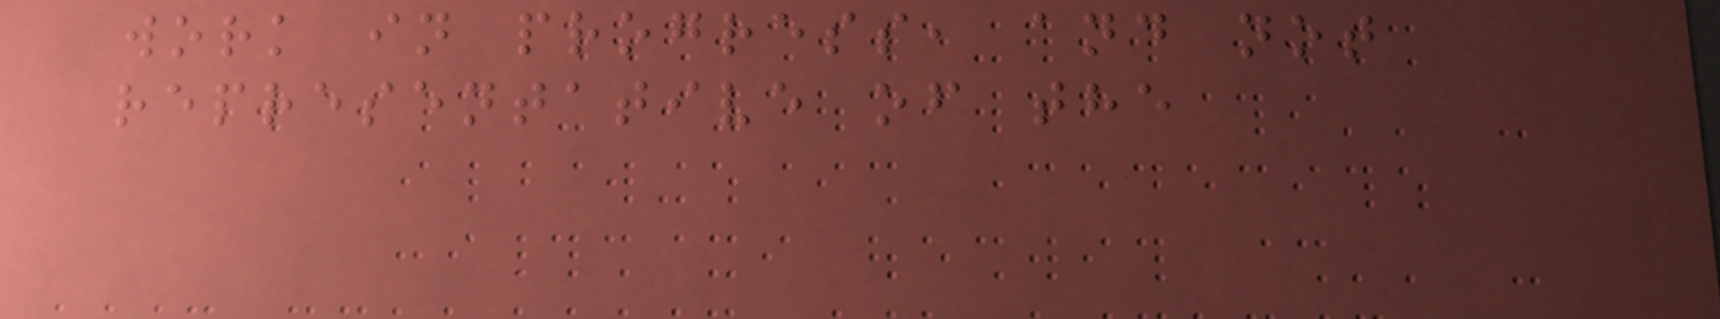work in progress, and not
representative of the
